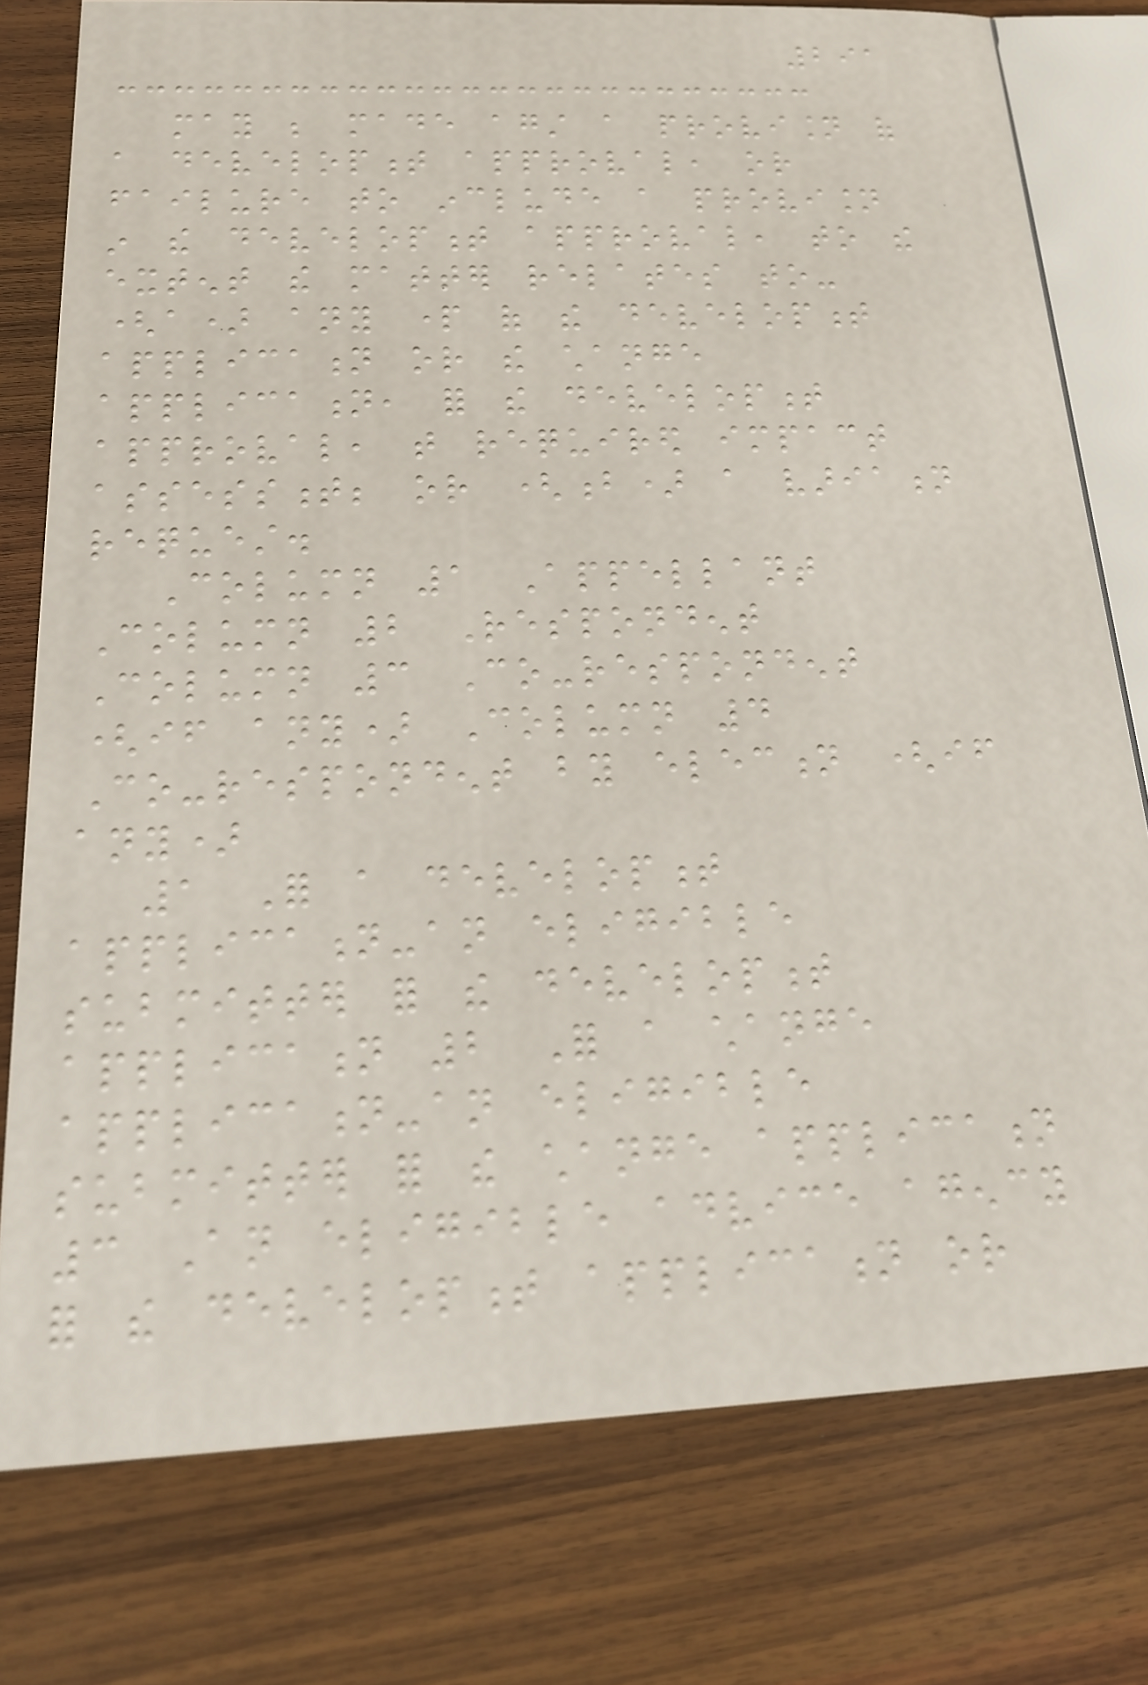291
may be made against a provision of
a development approval, or
failure to include a provision
in the development approval, to the
extent the matter relates to-
(a) any part of the development
application or the change
application, for the development
approval, that required impact
assessment; or (b) a variation
request.
Column 1 Appellant
Column 2 Respondent
Column 3 Co-respondent
(if any) Column 4
Co-respondent by election (if
any)
1 For a development
application-an eligible
submitter for the development
application 2 For a change
application-an eligible
submitter for the change application
3 An eligible advice agency
for the development application or
